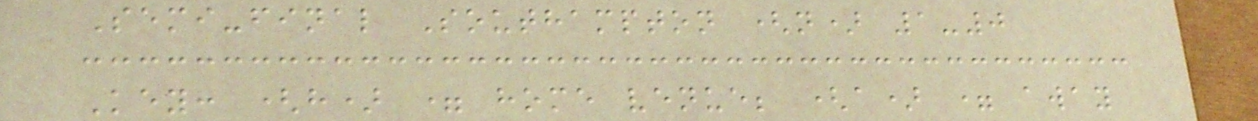Semi-final Southampton (n) 1-0
Key: (h) = home venue; (a) = away
